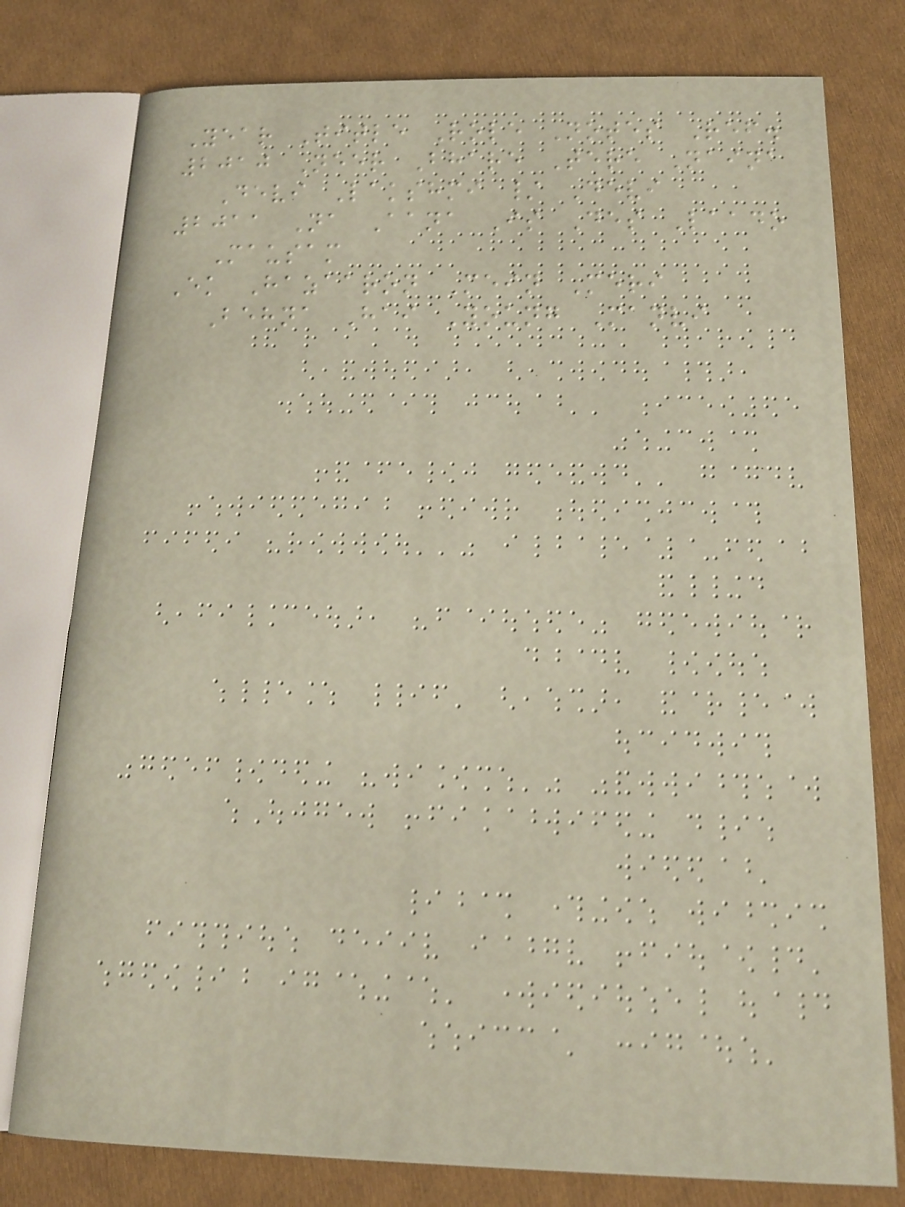Year Title Role Notes Ref.
2010 Neer Bhare Tere Naina
Devi Lakshmi / Devi
2011 Na Aana Is Des Laado
Mausam
Ek Hazaaron Mein Meri
Behna Hai Young Manvi
